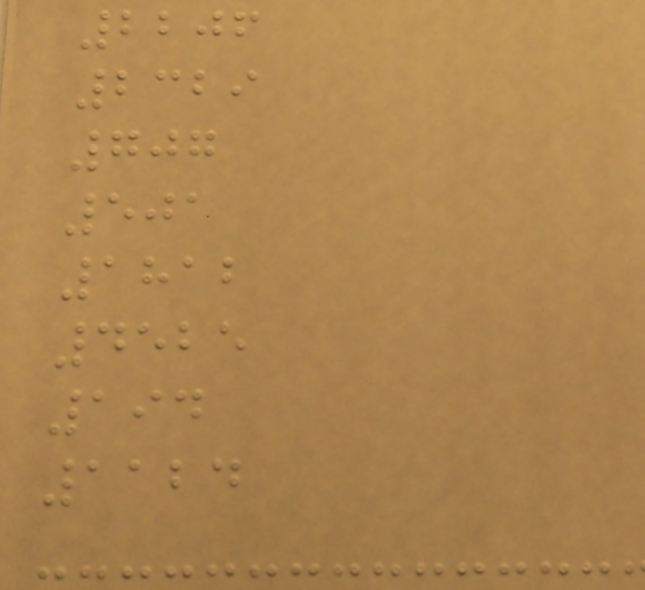2206
2329
707
501
1812
4525
194
1124
